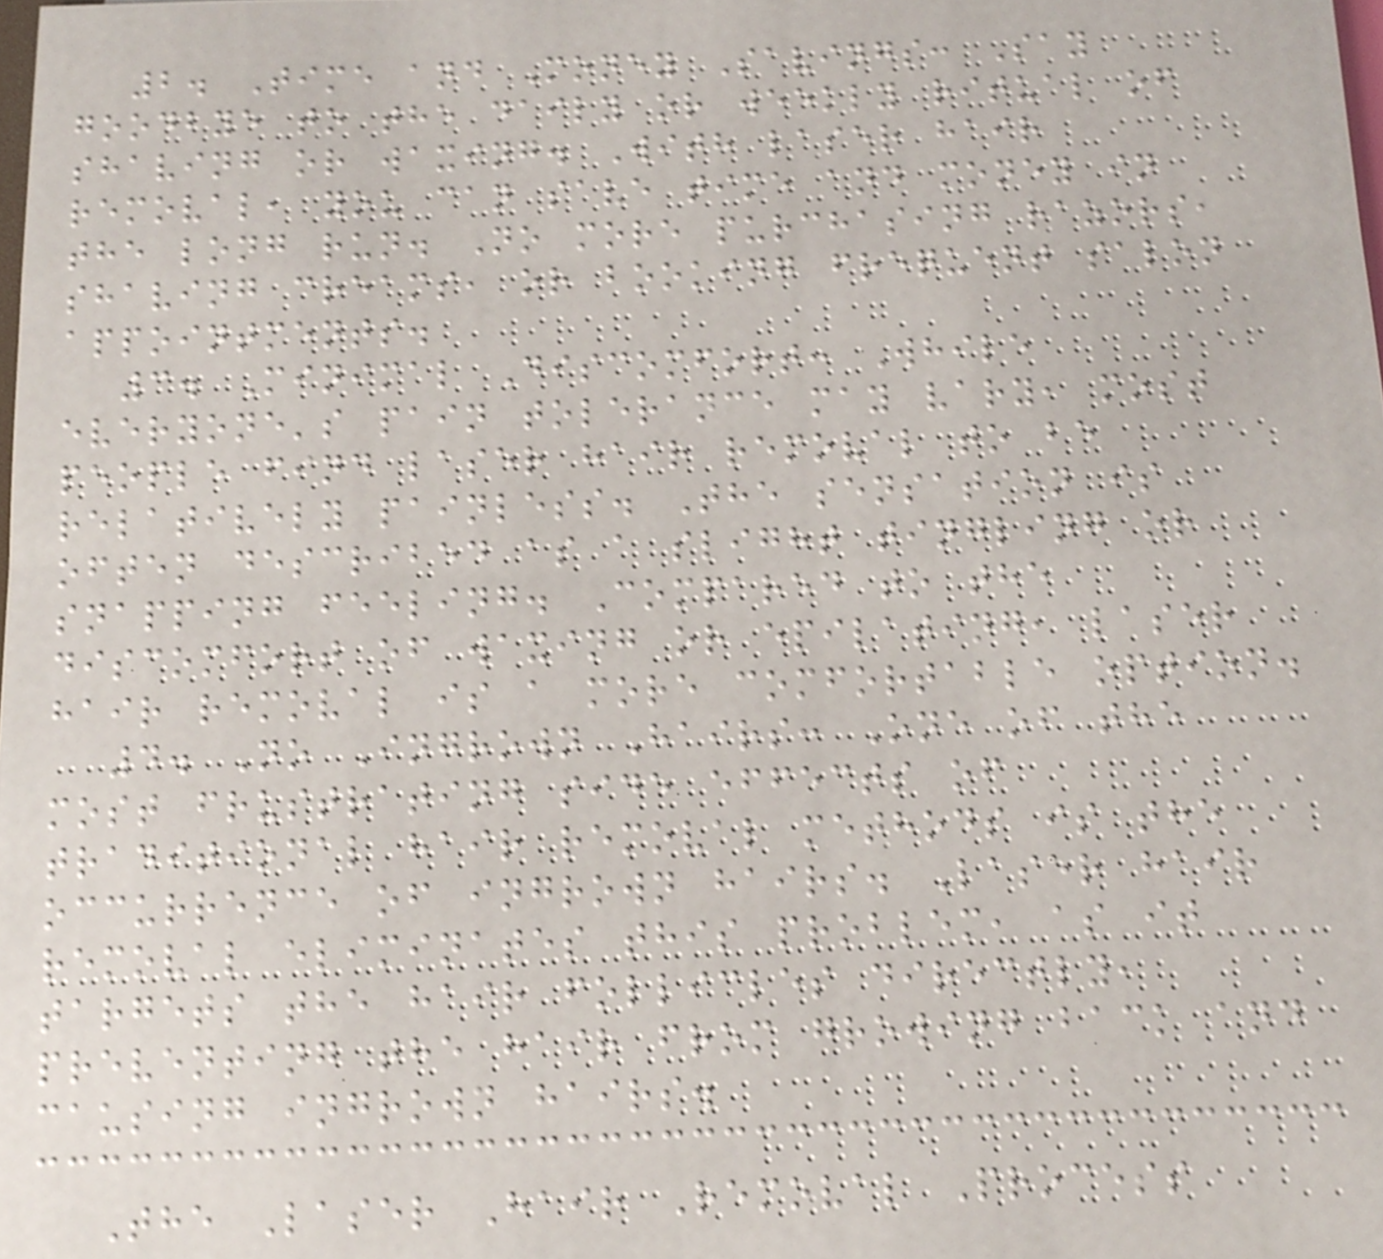2. Time and Money Savings: Say
goodbye to the daily or weekly ritual of
shaving or waxing. With laser hair
removal, you can save time and money in
the long run. No more purchasing razors,
shaving creams, or booking frequent salon
appointments.
3. Minimal Discomfort: While
everyone's pain tolerance may vary, most
people find laser hair removal to be
relatively painless. The sensation is
often described as a slight tingling or
snapping feeling. Compared to the
discomfort of waxing or epilating, laser
hair removal is a more comfortable option.
4. No Ingrown Hairs: One of the
most frustrating side effects of
traditional hair removal methods is the
occurrence of ingrown hairs. Laser hair
removal eliminates this problem, as it
targets the hair follicles directly,
preventing the hair from growing back and
causing ingrown hairs.
The Laser Hair Removal Process
